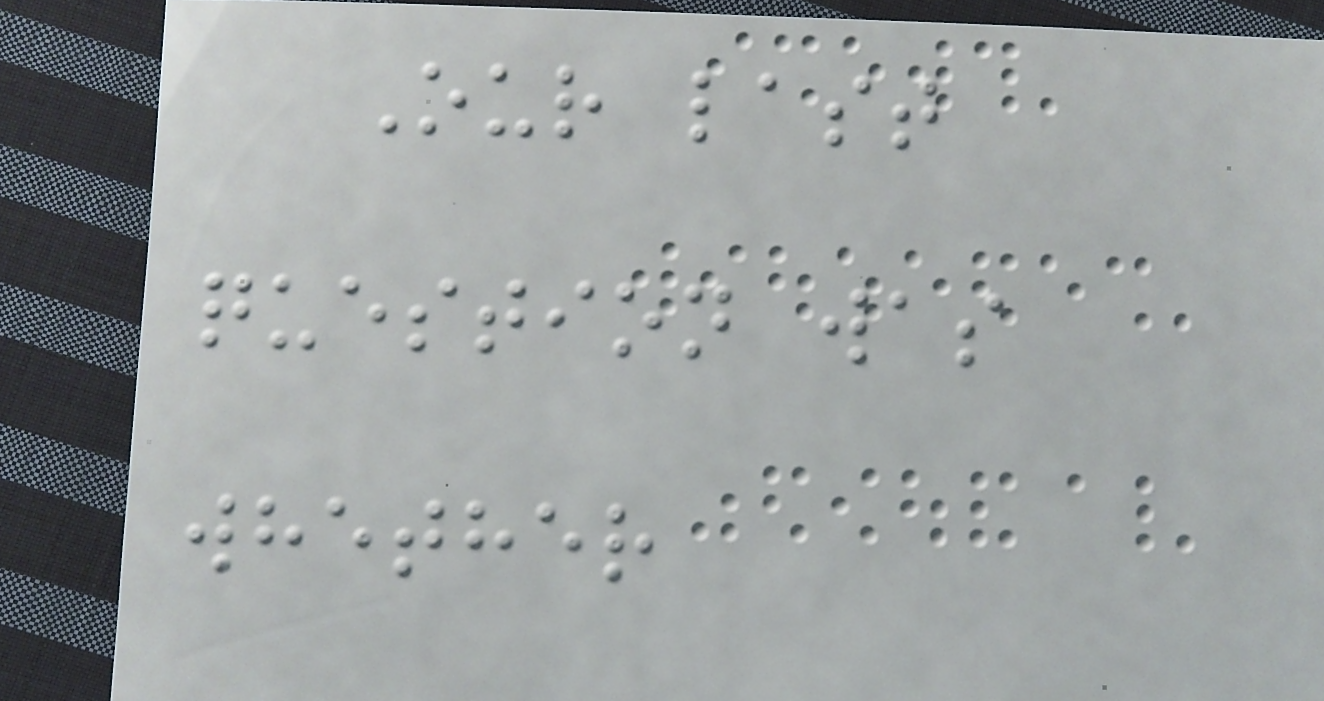Our last
question was
whether
